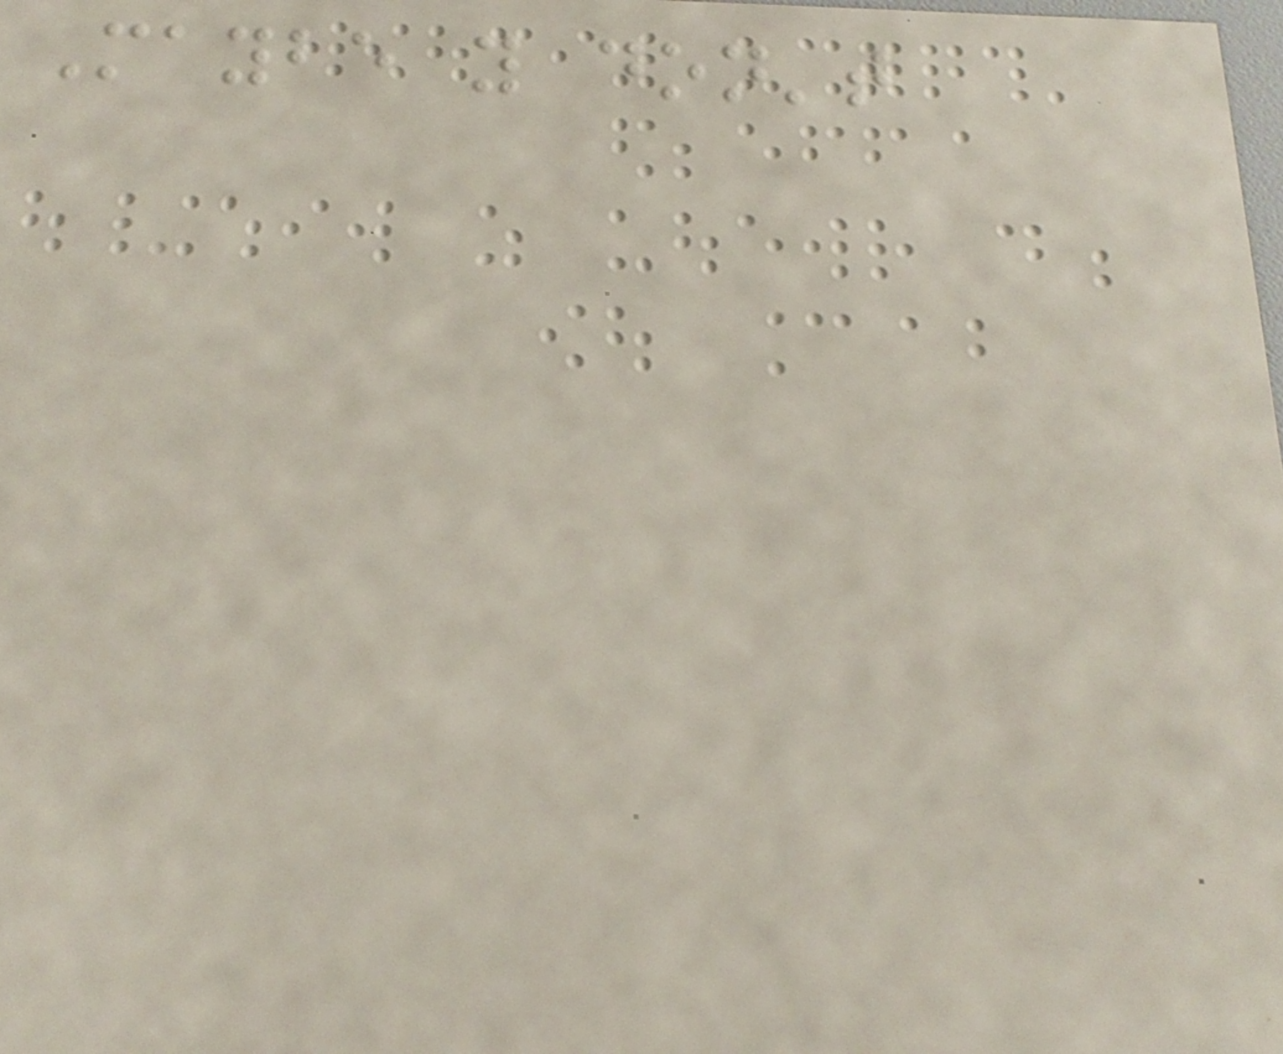Maybe you don't
